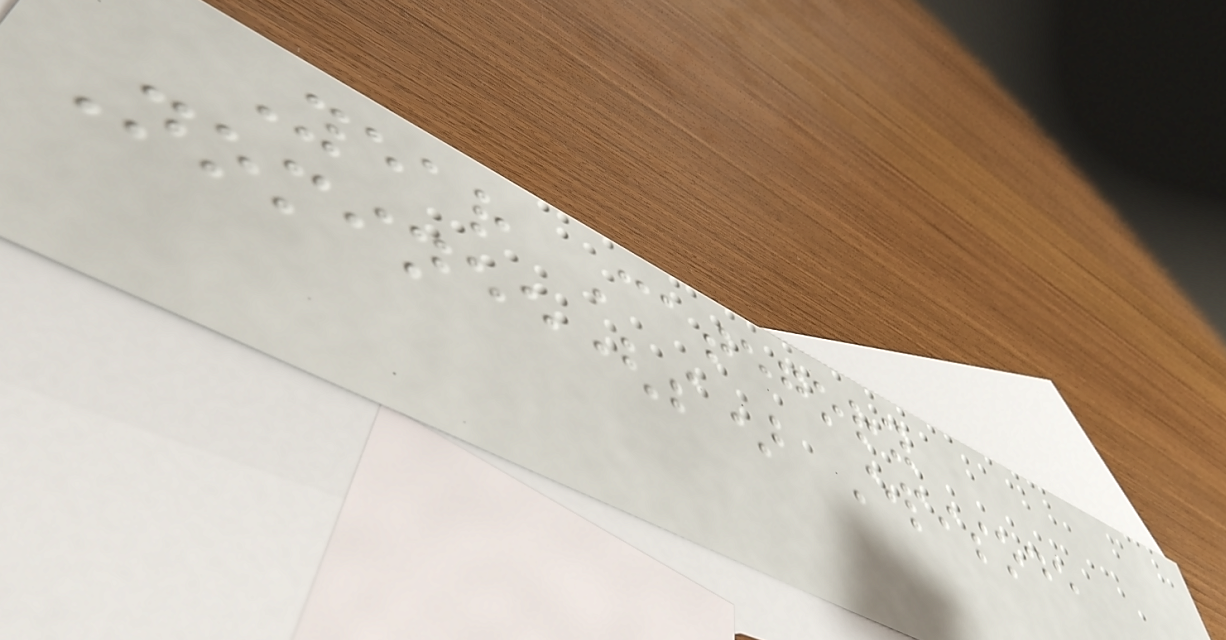Year Category
Nominee(s) Episode
